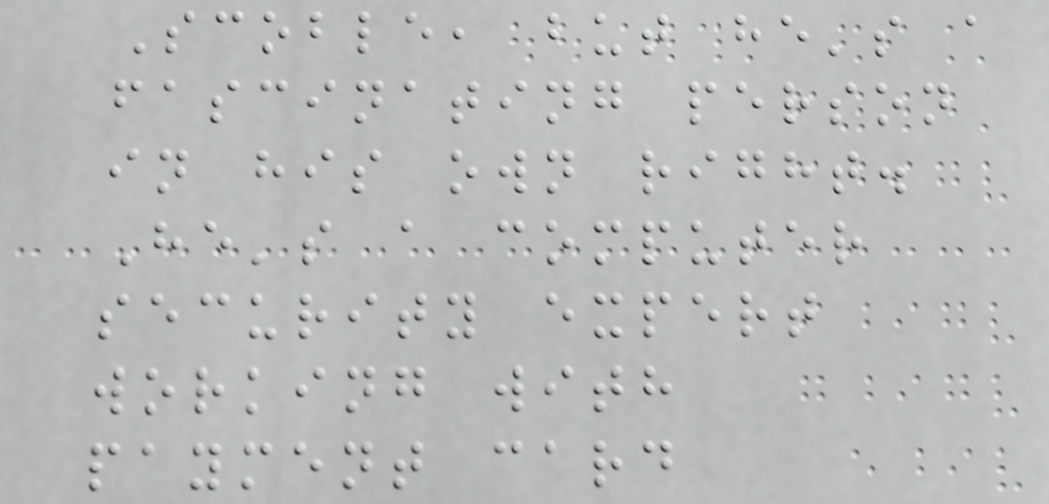Scoble, but he's a
fascinating person
in his own right.
He's a computer
security expert
working with
payment card
